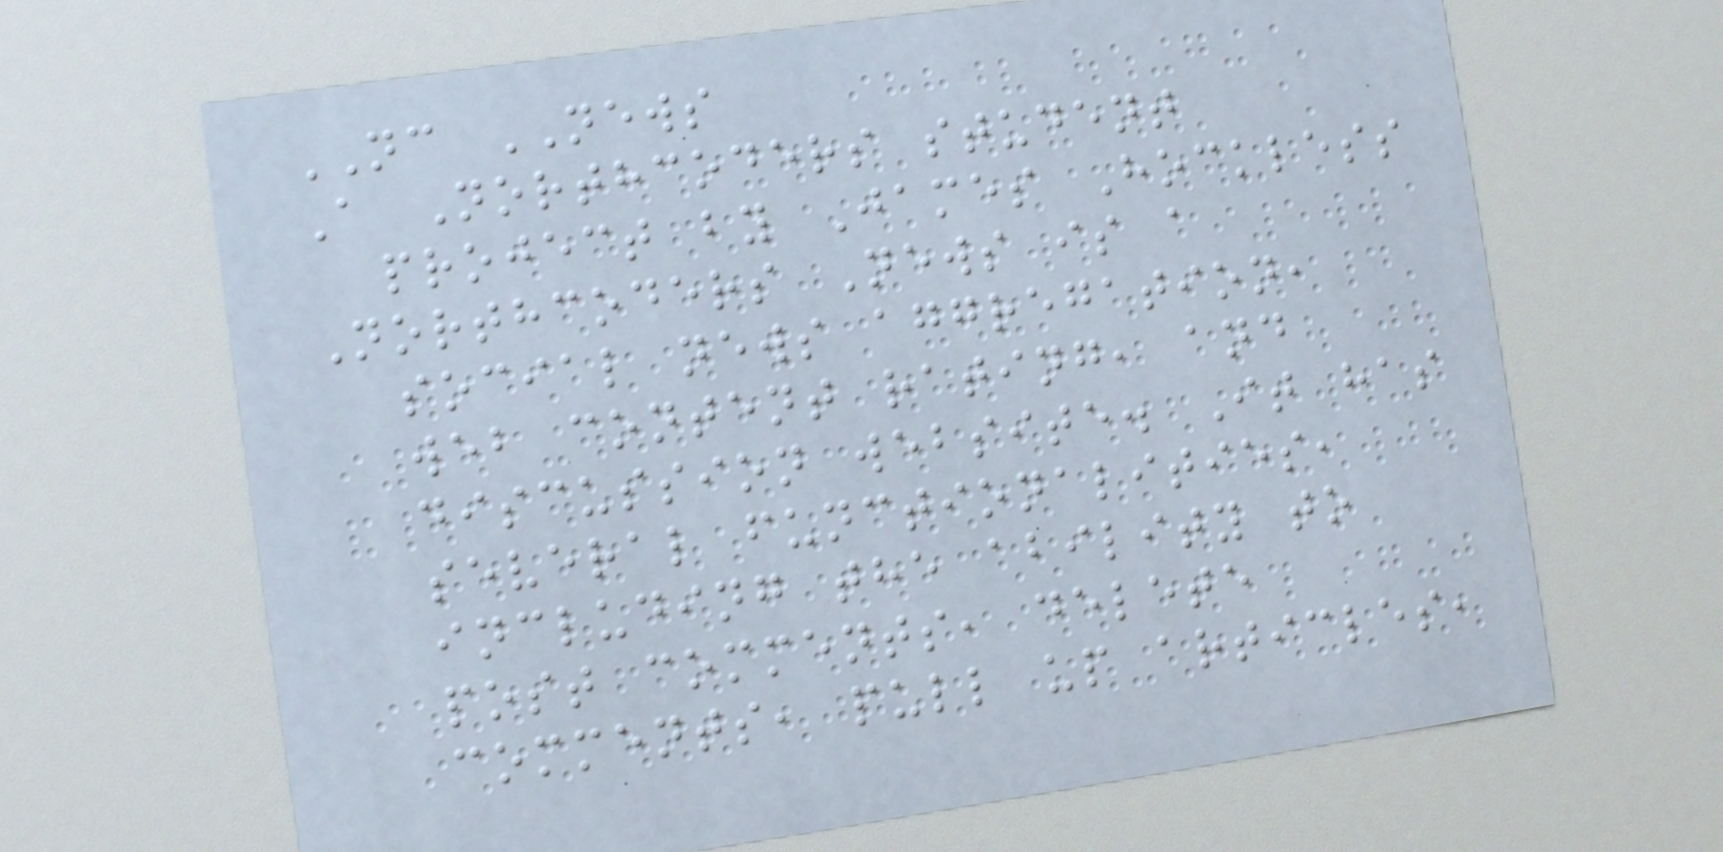NC NEWS
A Northcoders student
project by James Hockless
Northcoders News is a
social news aggregation,
web content rating, and
discussion website. It has
several functionalities,
including the ability to
post comments, delete
comments, pull up articles,
